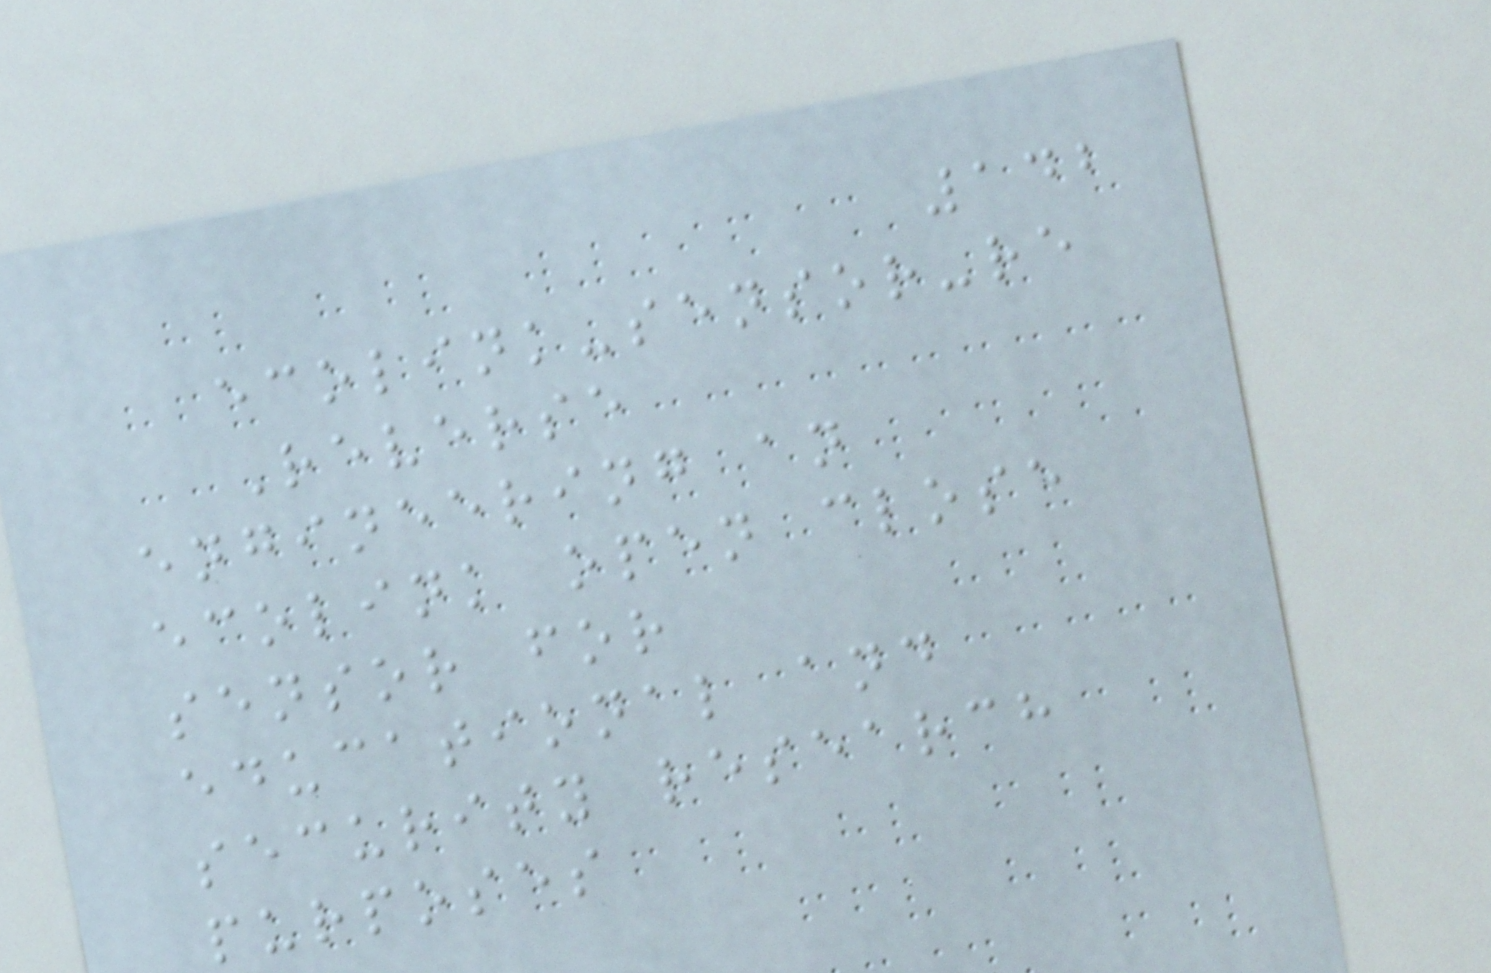142
ecolink-sensor-re
Reverse
engineering an
ecolink open close
sensor for
educational and
security research
purposes
